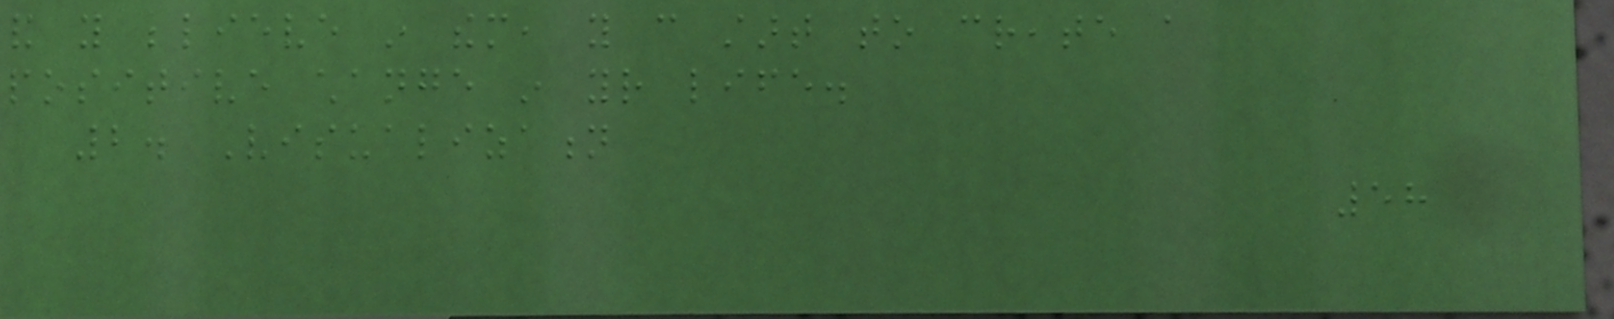and you believe in them, you can start to create a
positive change in your life.
2. Visualization
58
